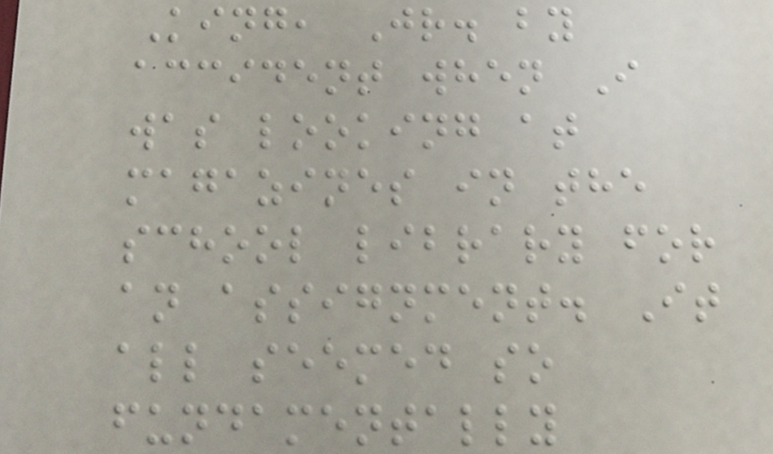King, Jr. by
accident when I
was looking at
magazines in the
school library for
an assignment. It
all seemed so
fundamentally
